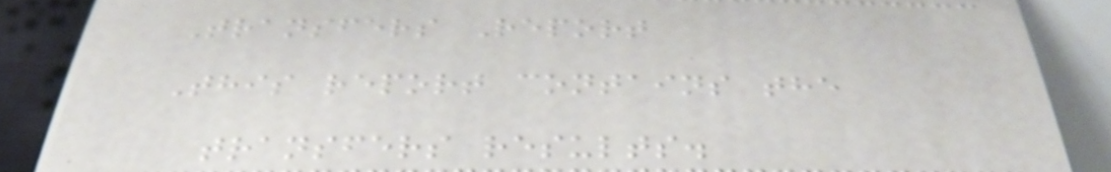Transfers Report
This report contains the
transfers results.
